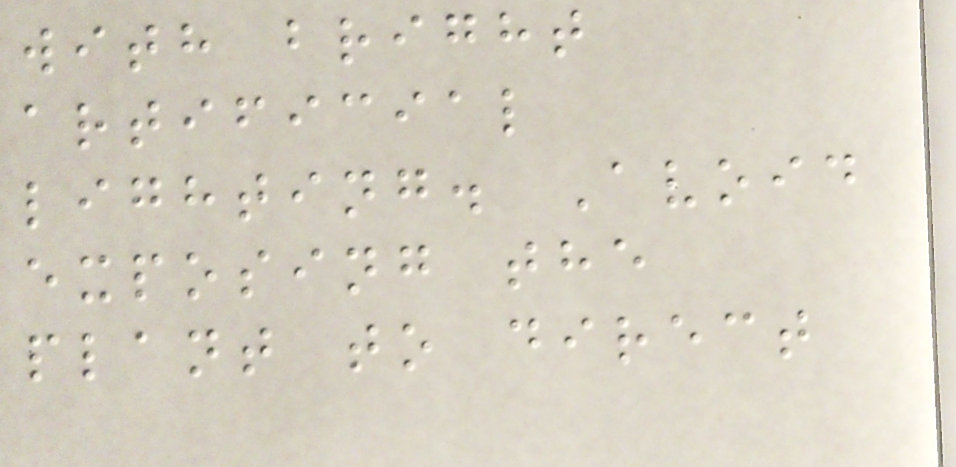with bright
artificial
lighting. Avoid
exposing the
plant to direct
